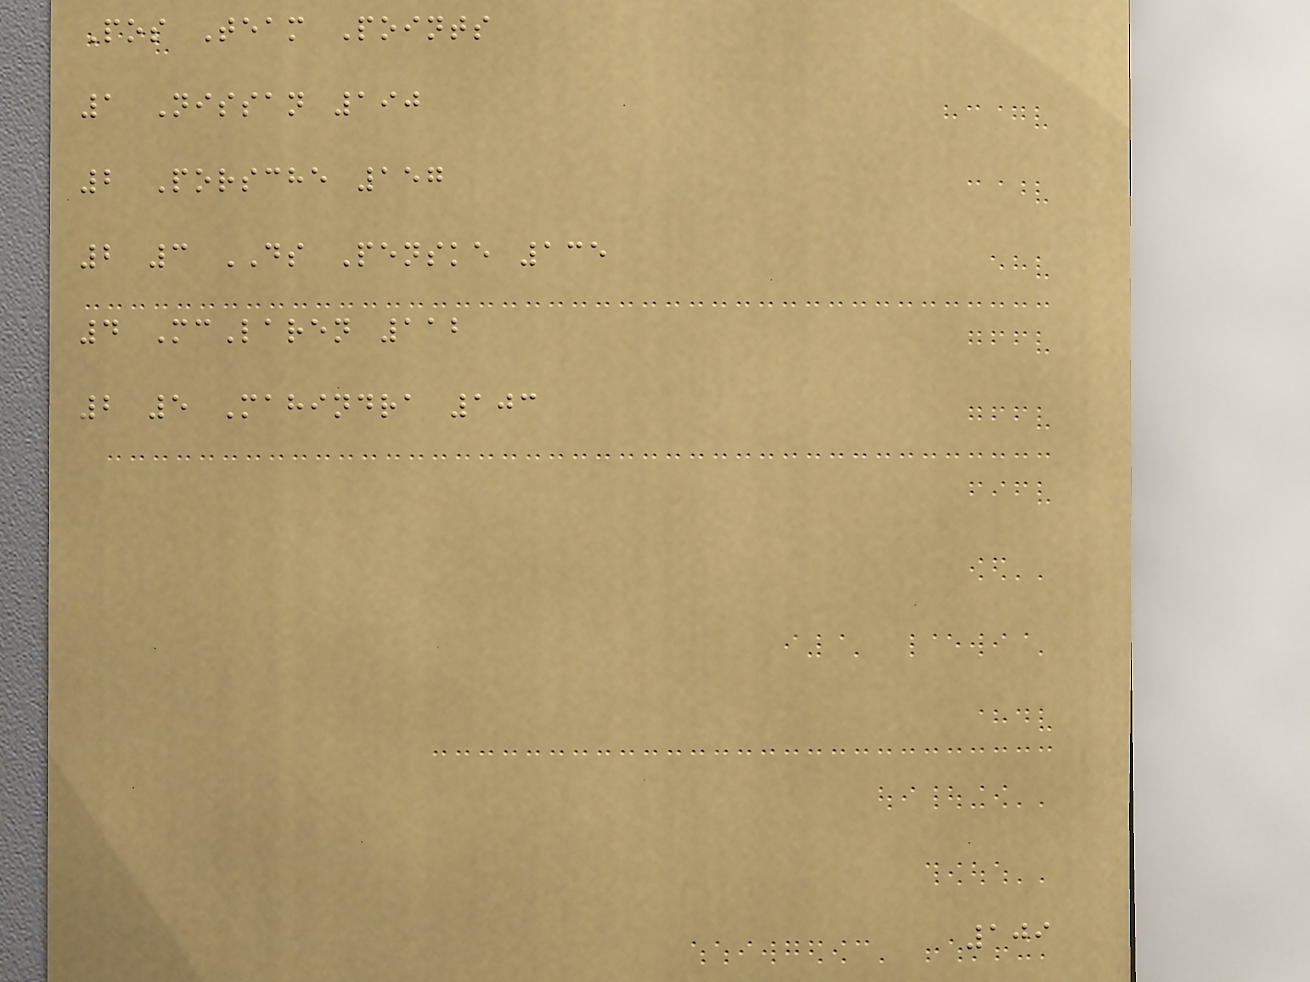Pos Team Points
1 Nissan 190
2 Porsche 157
2 3 DS Penske 135
4 McLaren 112
2 5 Mahindra 103
109
